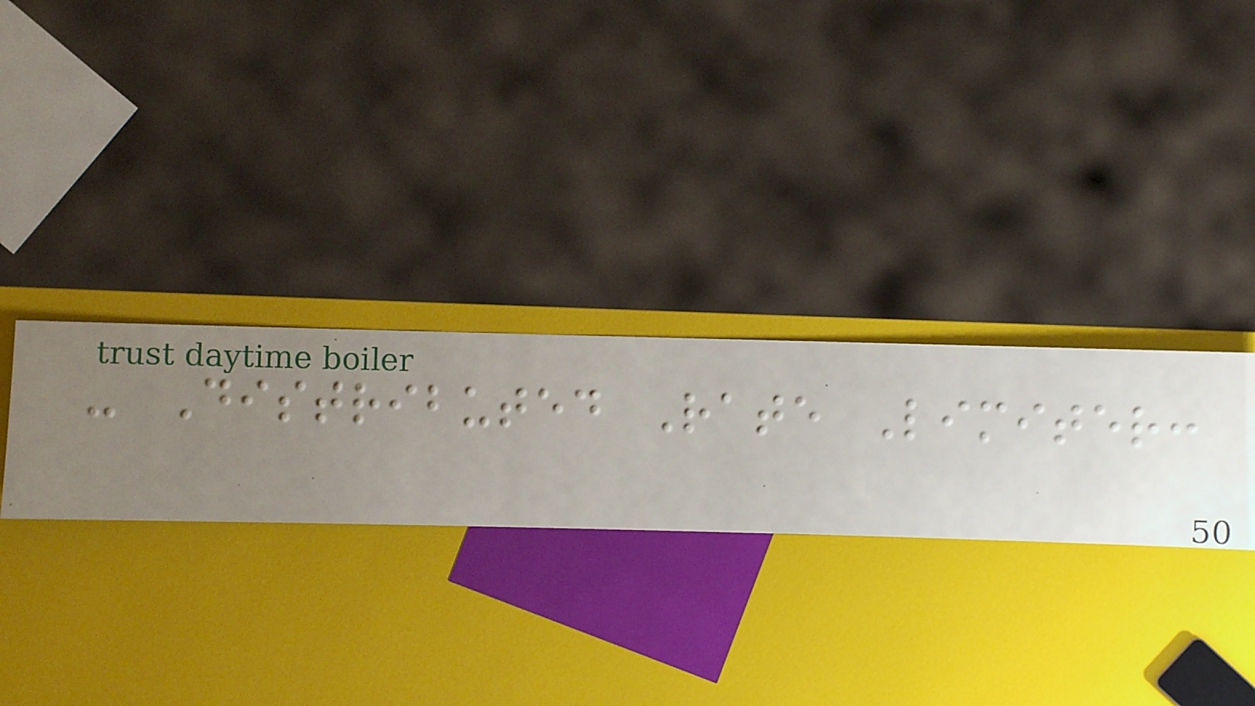- Distributed Rate Limiter:
